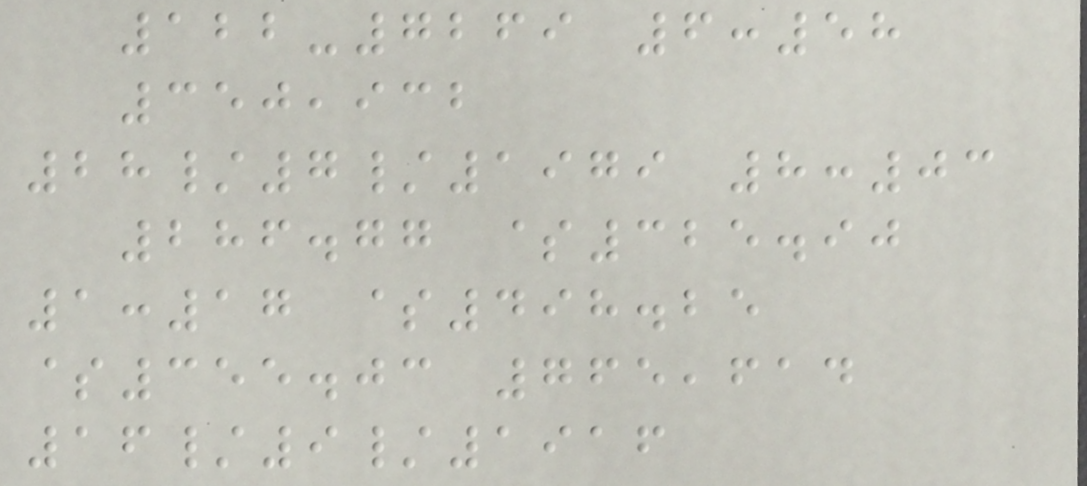122-7269 6:58
350,932
28/7/1979 8:03
286.77 $325.90
1:17 $498.25
$355.03 765,614
16/9/1916
